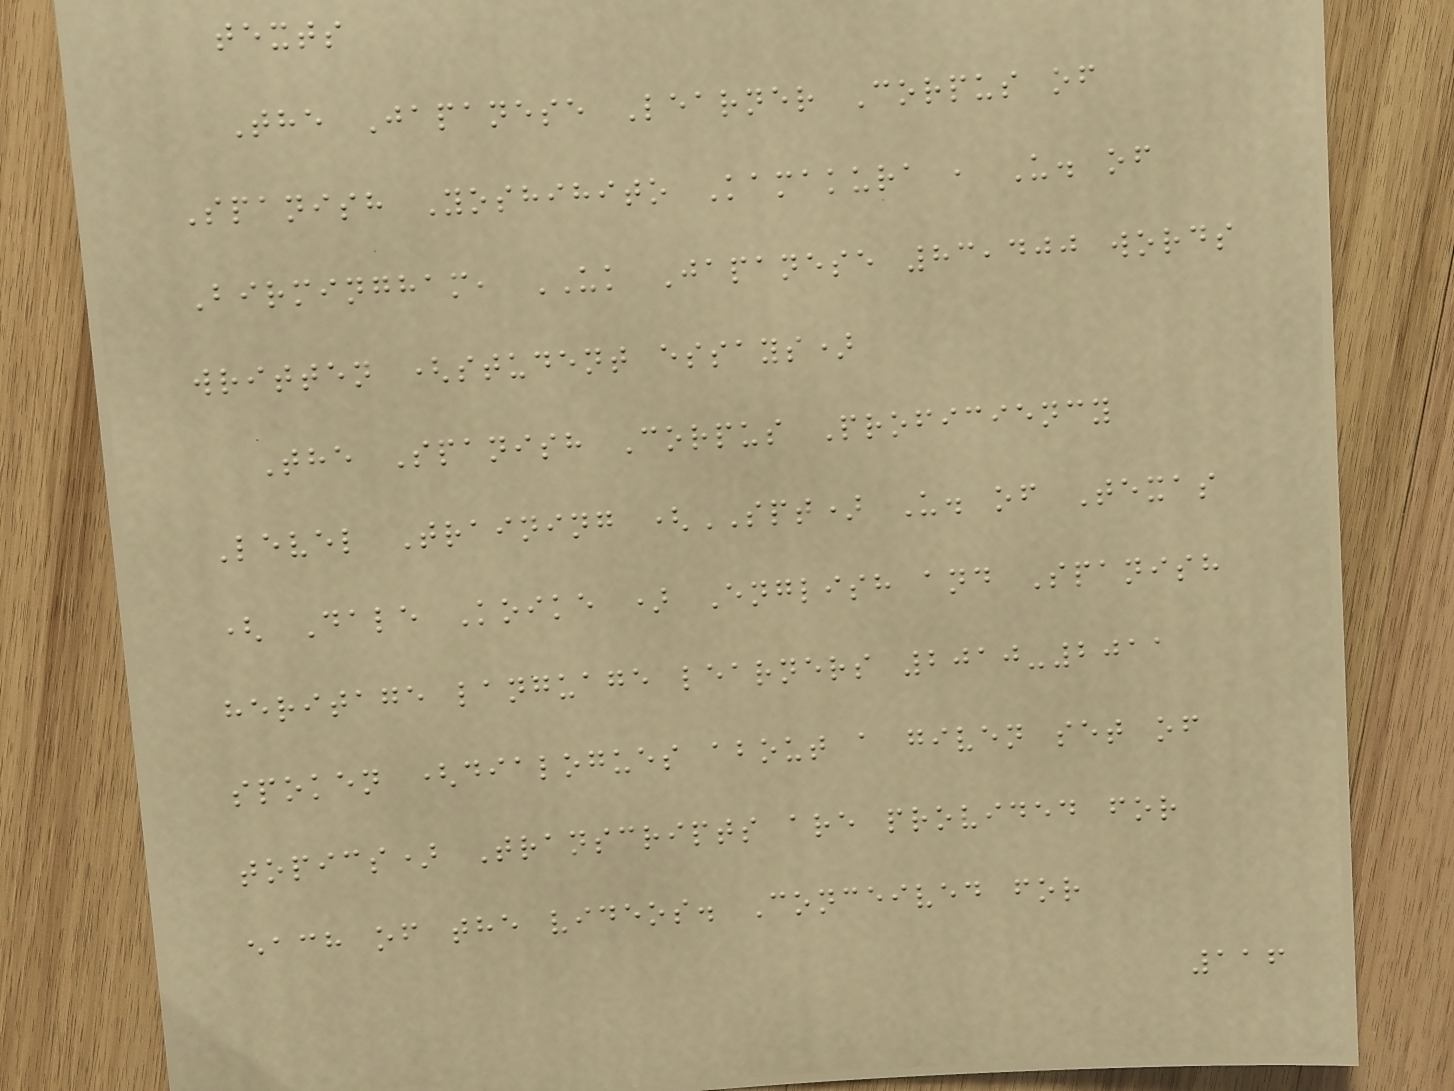texts
The Japanese Learner Corpus of
Spanish Yoshihito Kamakura , U. of
Birmingham, UK Japanese 83,400 words
written (student essays)
The Spanish Corpus Proficiency
Level Training (SPT) U. of Texas
( Dale Koike ) English and Spanish
heritage language learners 2010-2011
spoken (dialogues about a given set of
topics) Transcripts are provided for
each of the videos. Conceived for
116
